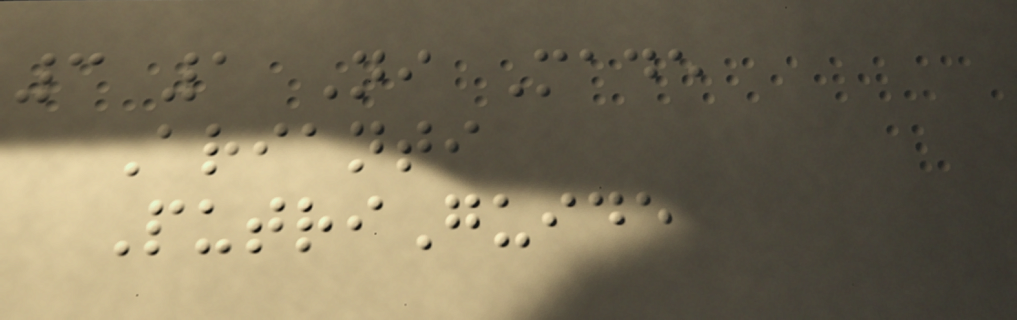3 1 Ni Made
Arianti
PutriGuide
